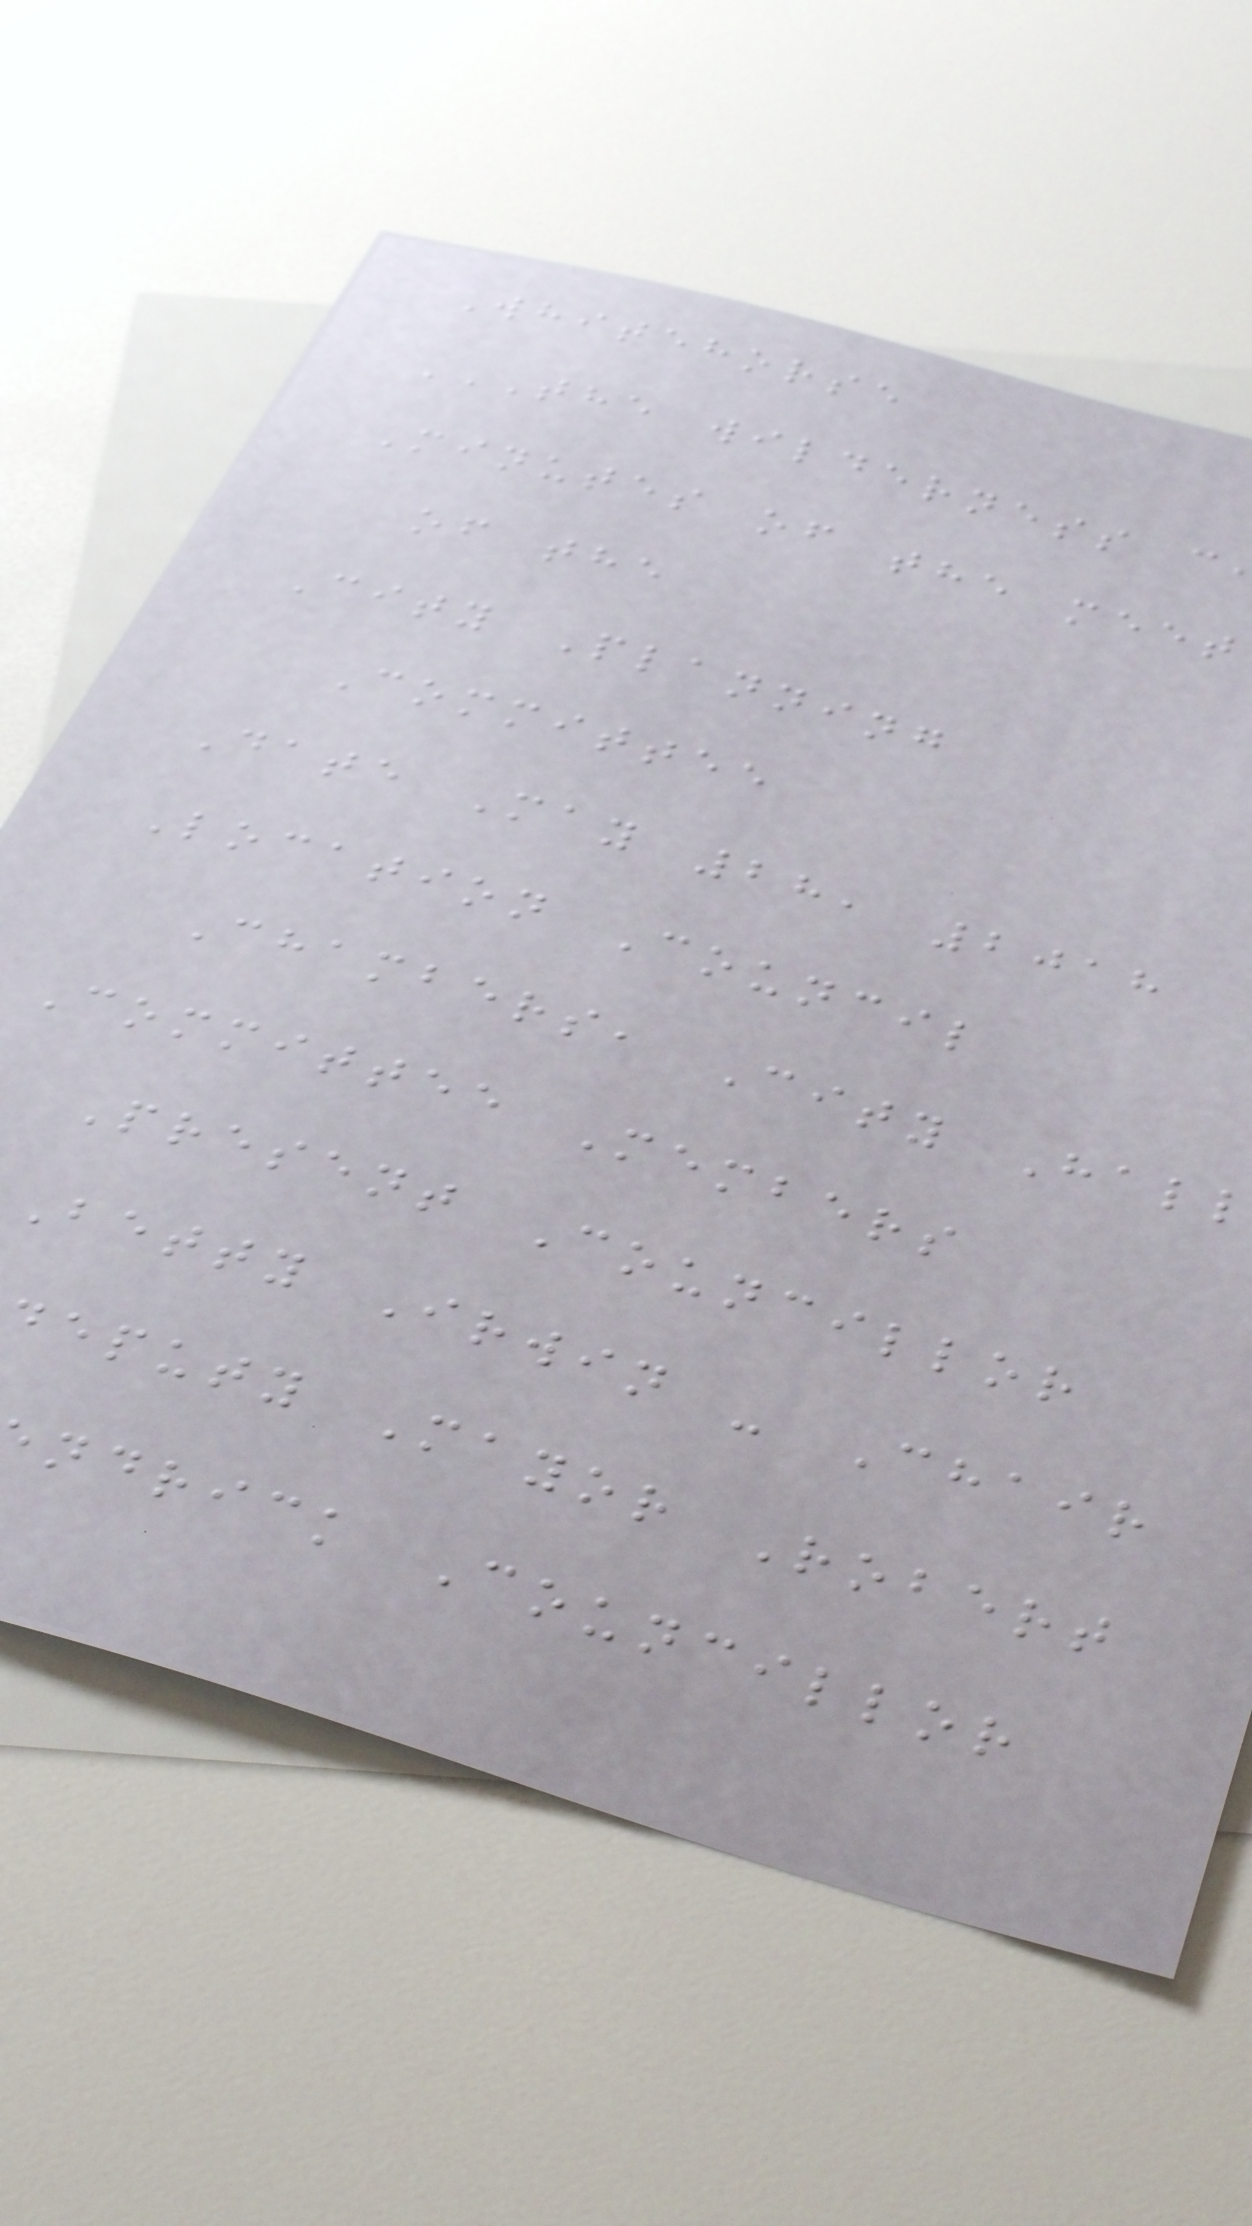Whitehorse
Minutes of the meet
of the
City Planning
Committee
Date May 28, 2018
Location Council
Chambers, City Hall
Committee Members
Present Councillor
Betty Irwin - Chair
deputy Mayor Robert
ndrick Councillor
